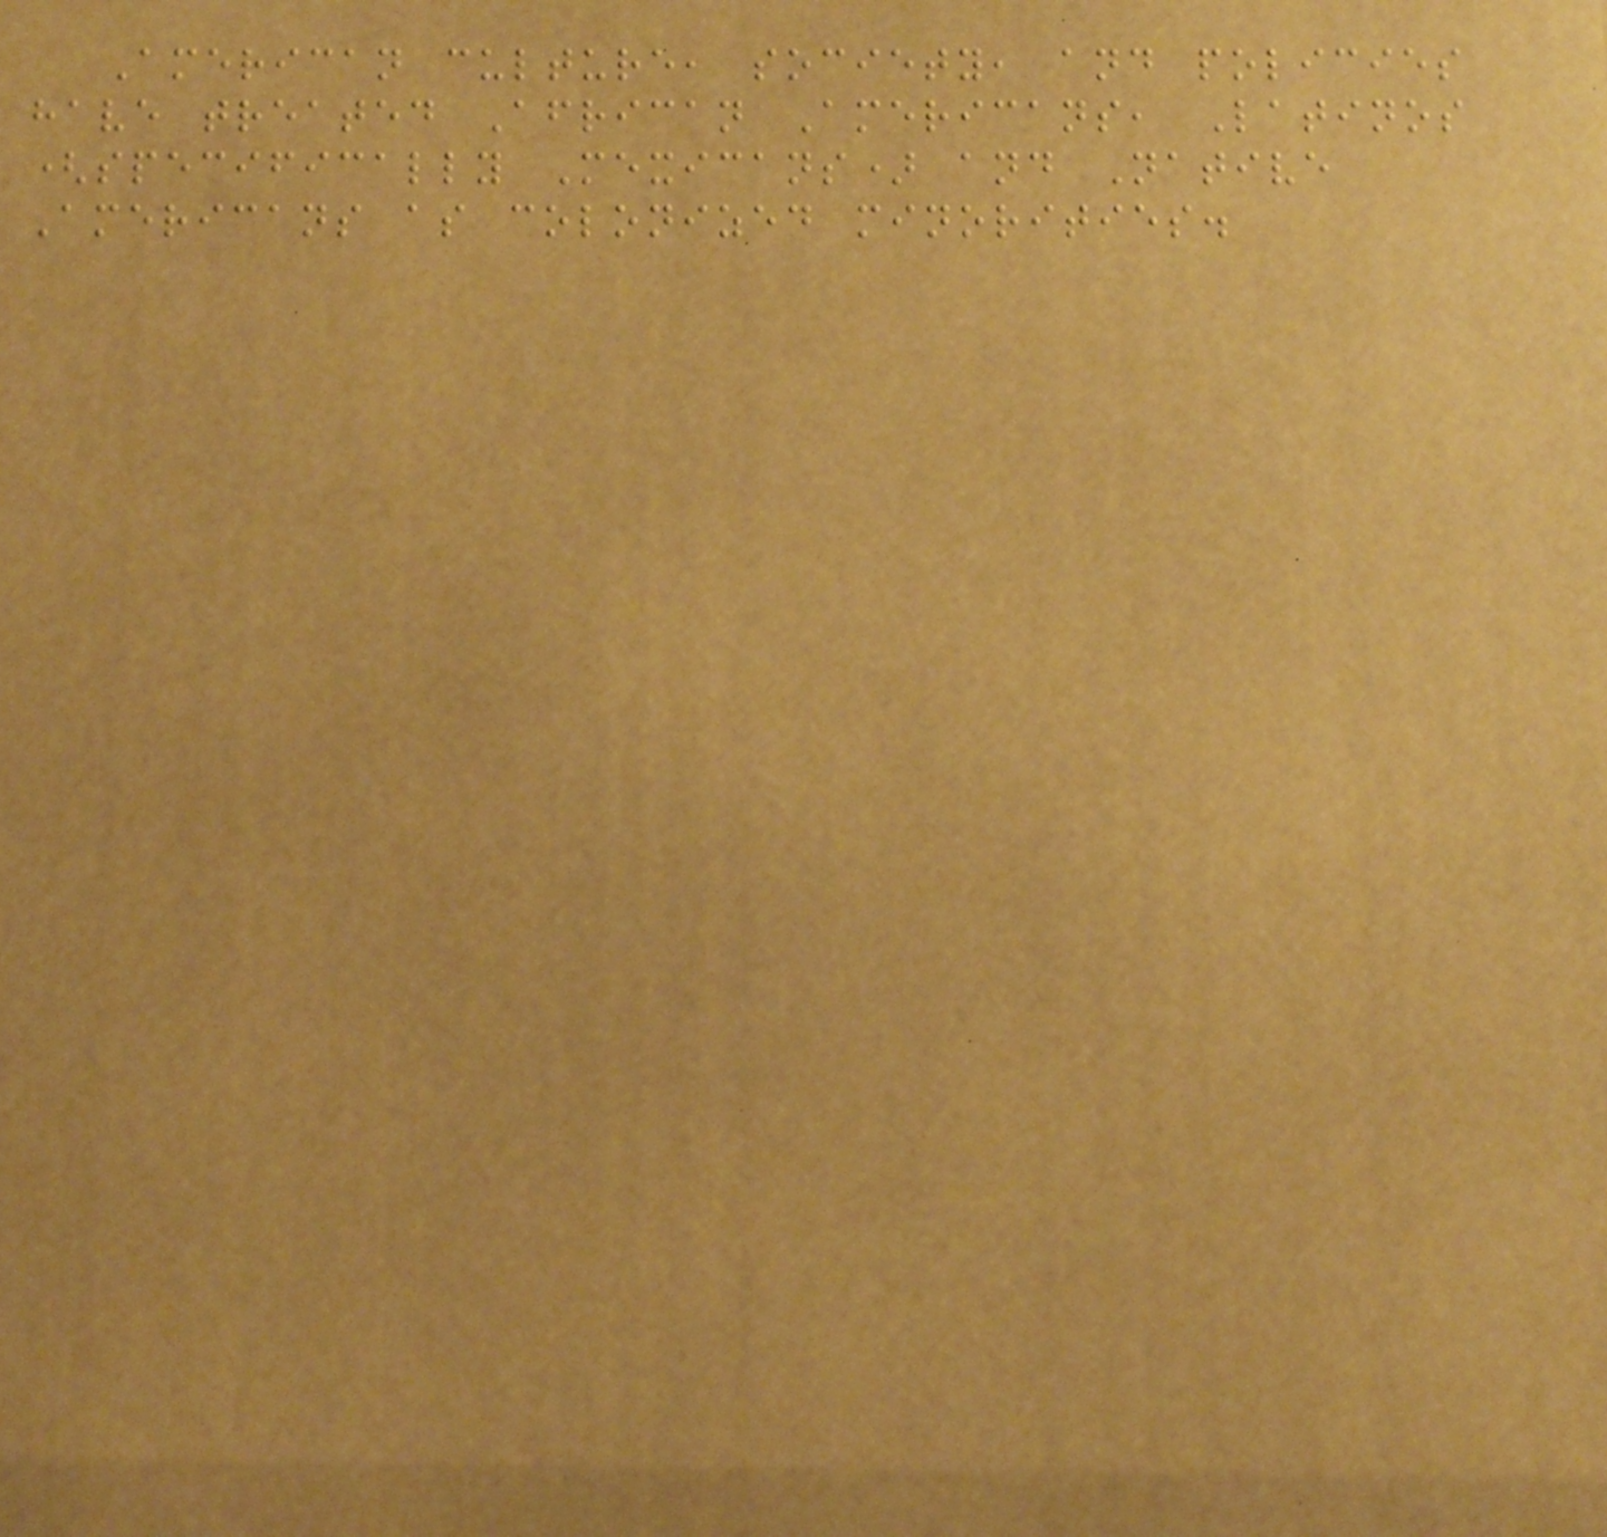American culture, society, and policies
have treated African Americans, Latinos
(specifically Mexicans) and Native
Americans as colonized minorities.
